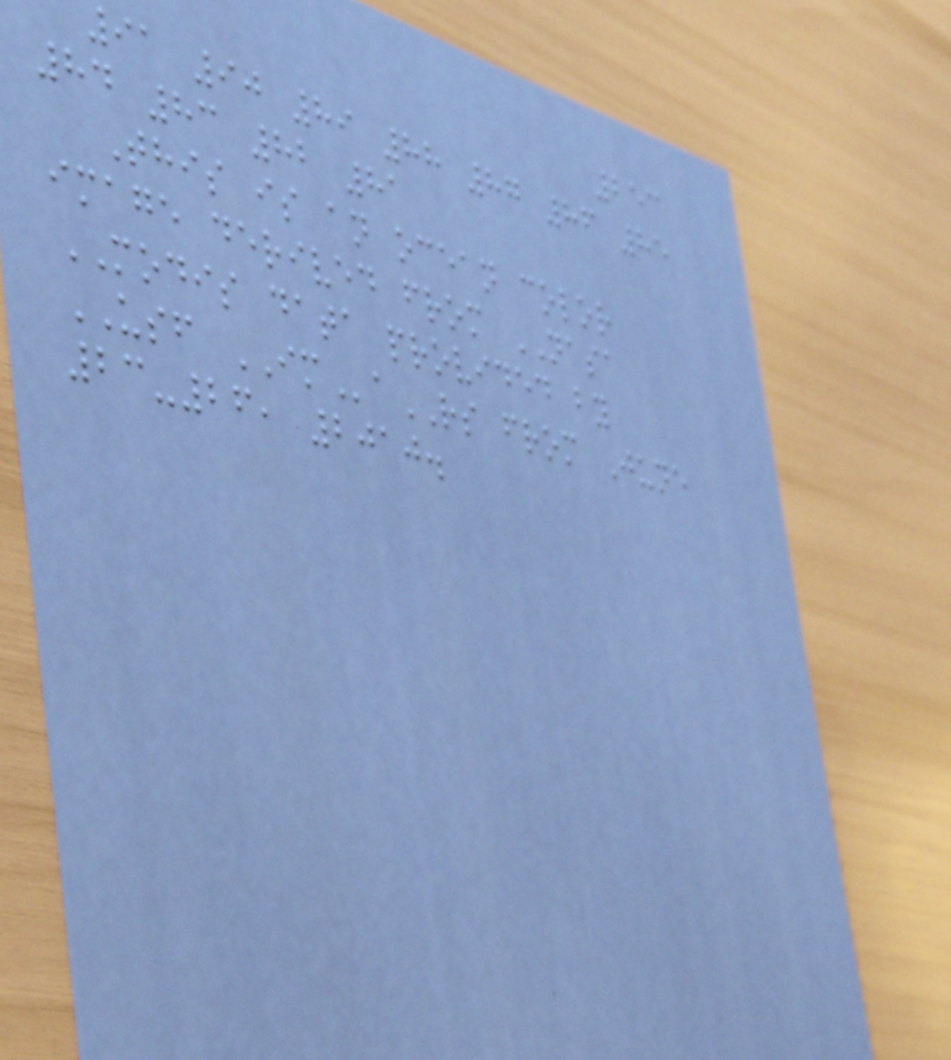253
91 90 89 88 87 86 85
84 83 82 81
This is an ocean color
image derived from NASA
MODIS data provided by
USF IMaRS from June
23-26, 2010.
